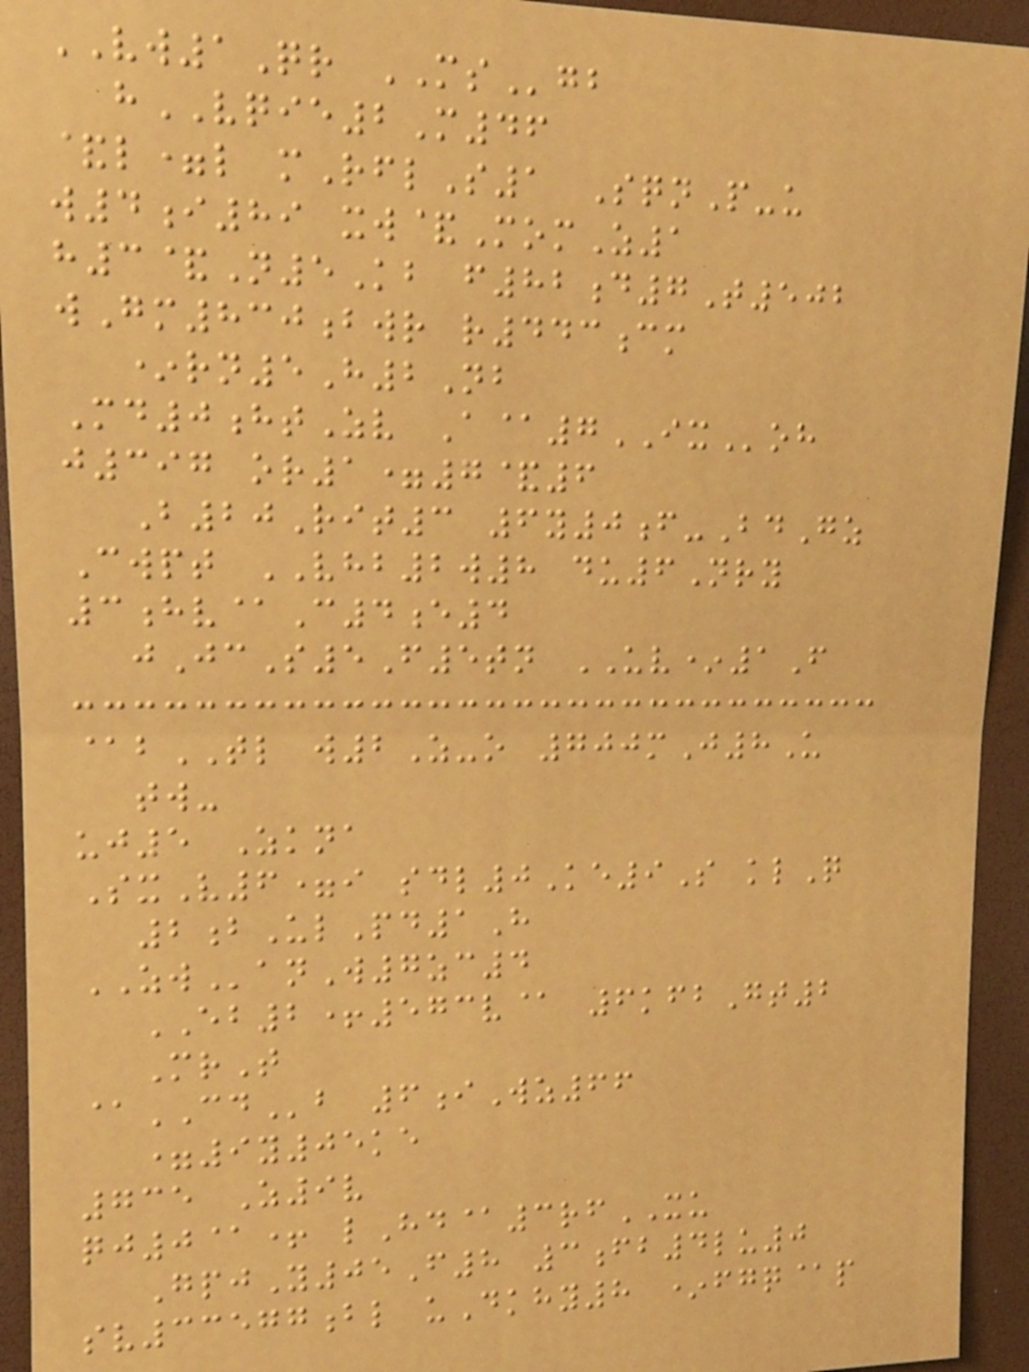VW1Qr MSgb
hVQIE2M46
&l=l mRflS1 SqnP-u
w4i89 xw&MomZ1
h3&N5Kb f82d7T502
wGm830bwr r443cm
*rn5H2Nb
Md0htZv A@7IXoh
j397 or1=7&6
B20Rit3 6y0f-BdGz
Cwpt VHB2w8 du6Nry
3hv@C4e4
jJcS5F5tn UV*1F
@bTL w2Z-o 700mJ8U
tw-
uj5 Zkna
SxV6=i sdl0Ke9S klQ
2bUlPd1H
ZWanW7zc4
EB2+573v@ 6kfbGt2
MrT
@CDb 6iWz66
=9y05ke
735 Z9v
qj0@+ lHd@3rfXU
GpjY05F8 3fb4lu0
sv33577bl uDkhy8 *fgq@p
